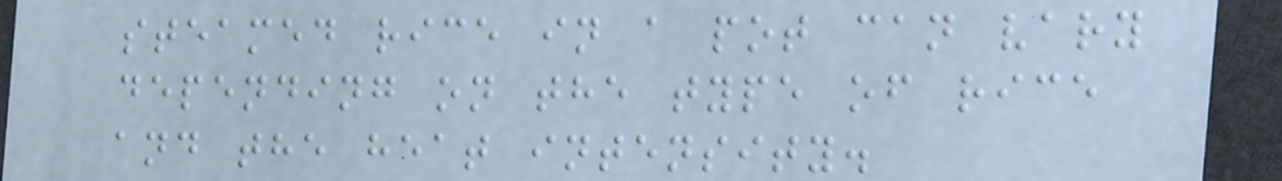steamed rice in a pot can vary
depending on the type of rice
and the heat intensity.
